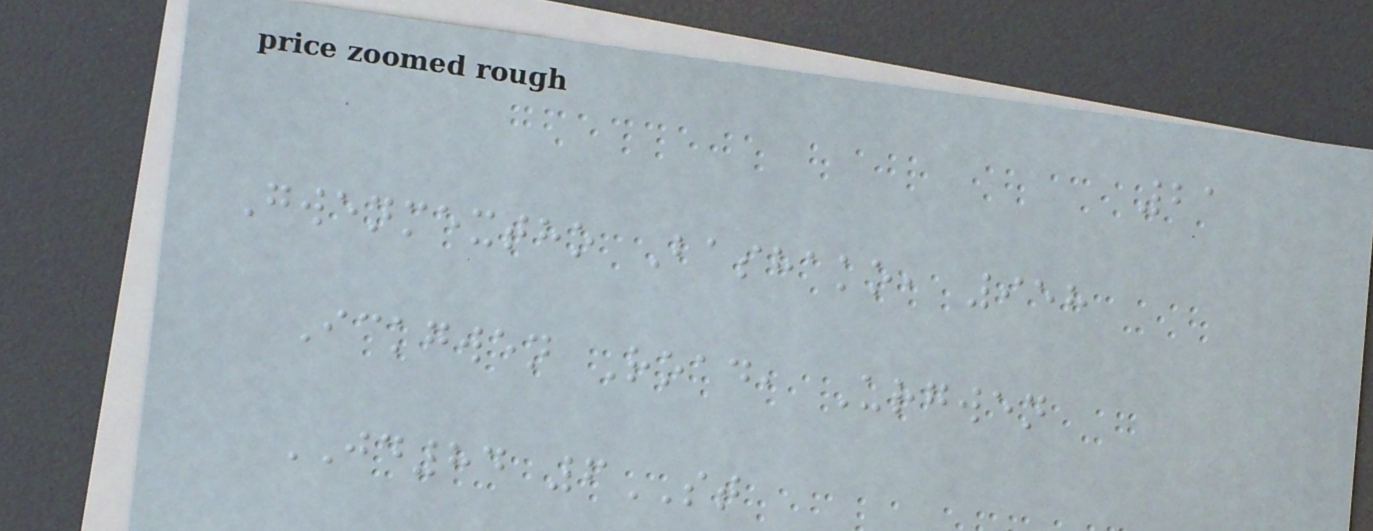21
Gwenmextho Bashako, 958
Ickgwen Road, Urgwen
JD84 6ST
